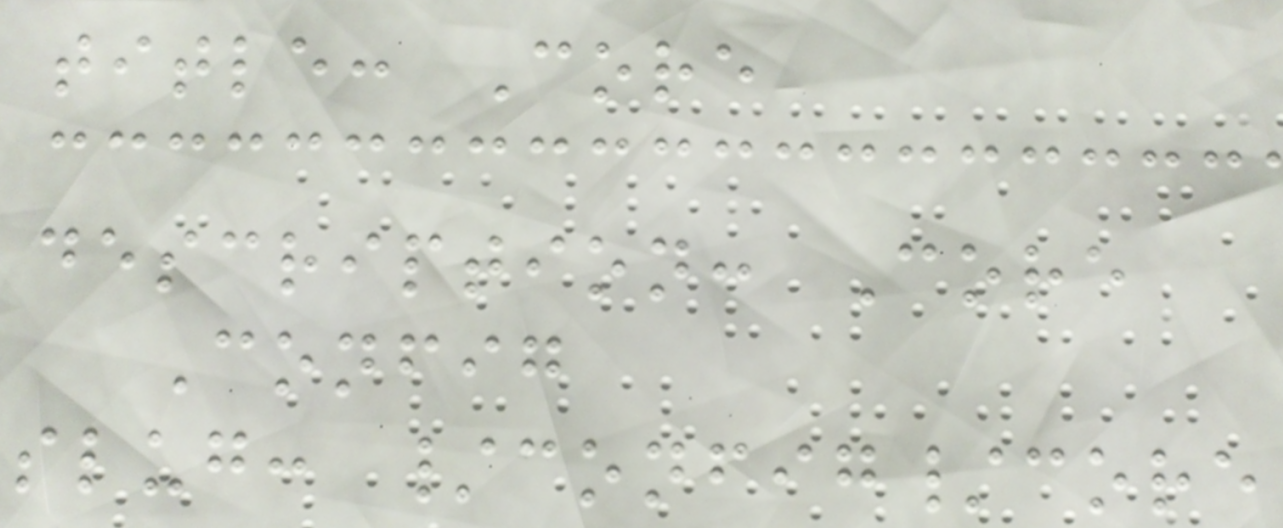title: Core
description: Core
Config
slug: /config/core
